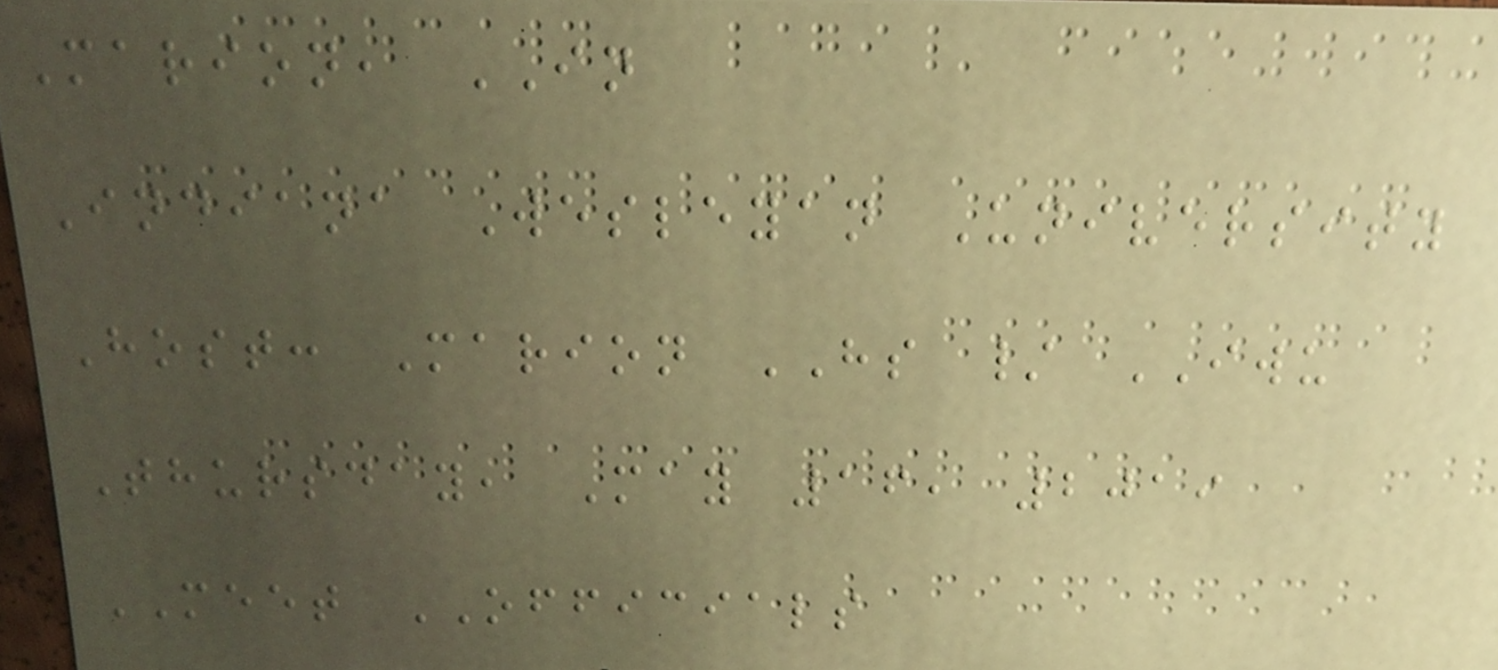Marion, IN
Indiana Wesleyan University
Host: Marion HS / IWU
Thursday, May 16, 2019
MEET OFFICIALS
